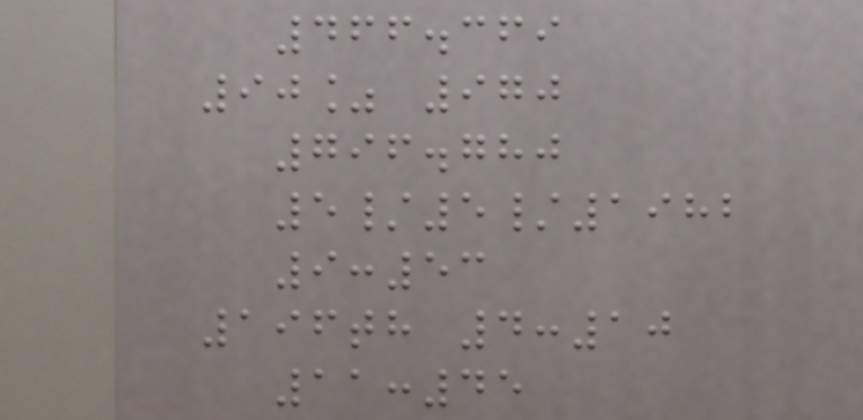466.369
90% 970
796.780
5/5/1982
9:53
196th 4:10
11:45
